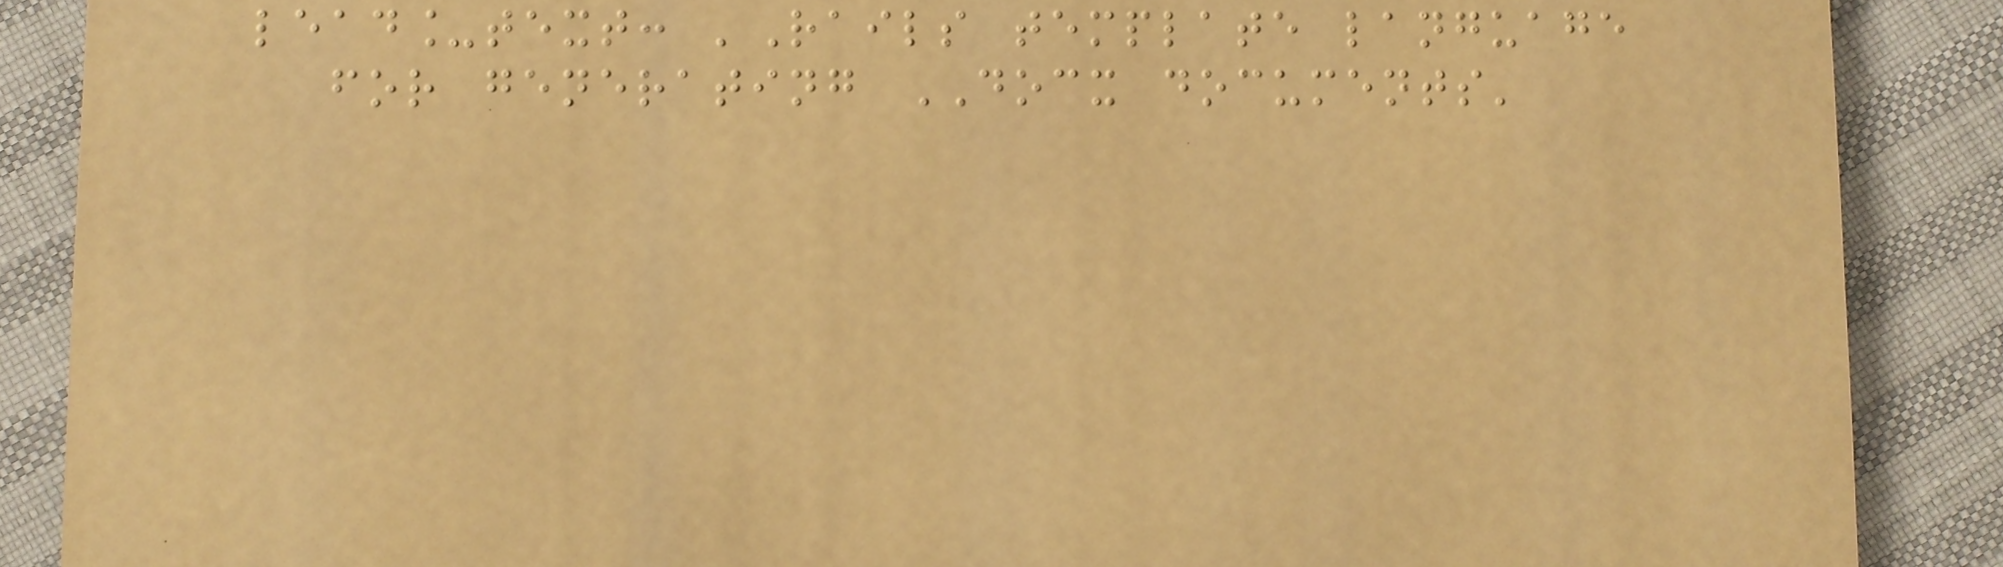lead_text: 'Rails template language
for generating DOCX documents'
